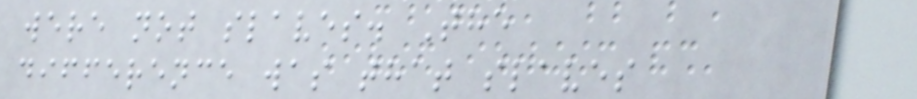were not slaves. The
difference was that slaves
